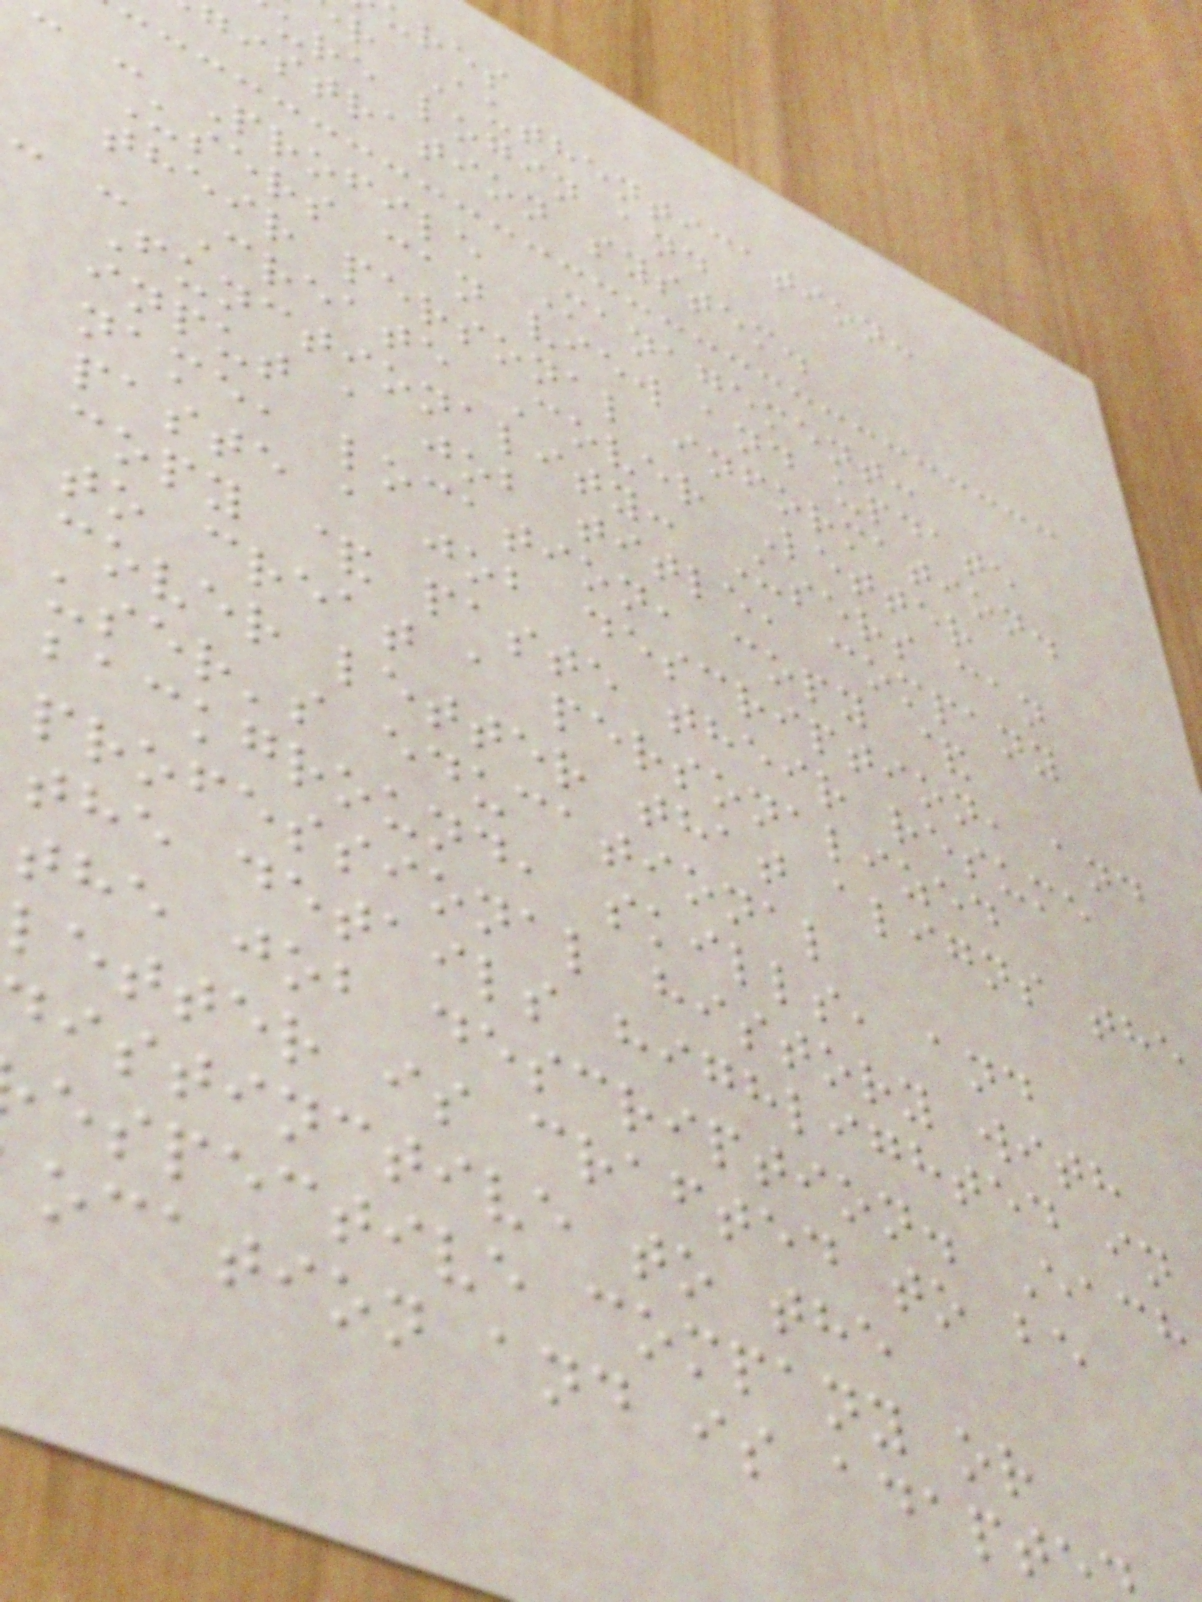r Authentication:
ure login and
gistration system.
- Profile Management:
Users can view and update
their personal information.
- - Create Cover Letter
Functionality: Users can
input a job title, company
name, location, copy &
paste a job description, and
copy & paste their resume
to creat a personalized
cover letter that aligns the
user's educational
background, skills, and
professional history with
the details highlighted in
the job description. Each
letter is crafted to be
istinctive to the
espective company or
ocation and is adapte
